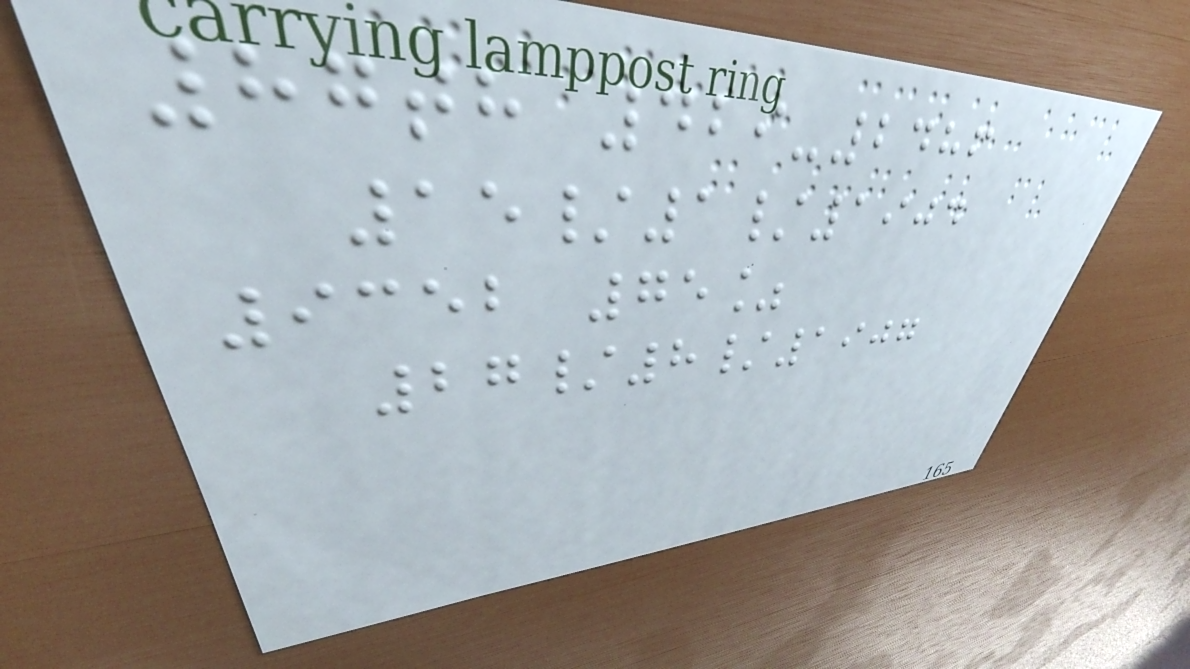87th 429-2486
15/1/1904
9352 75%
27/8/1907
